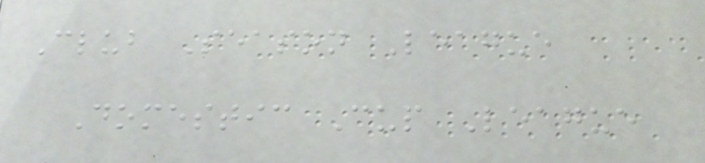Club Season League
Domestic Cup League
